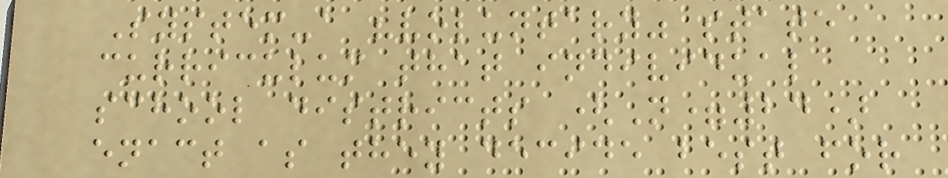System-a "voluntary" state
curriculum that individual
school districts (N=24)
enact as they decide best for
